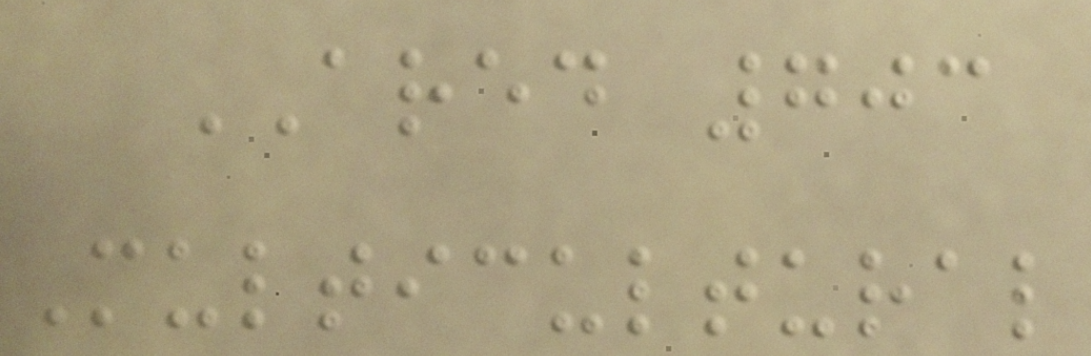ARED 703
Multicultural
